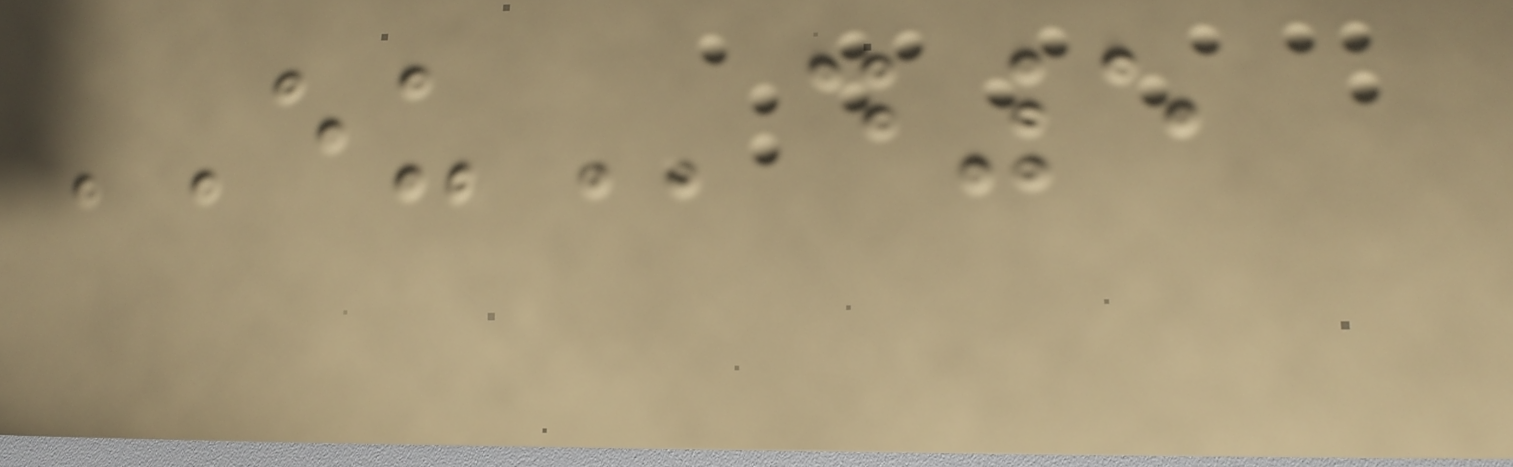EUd5
